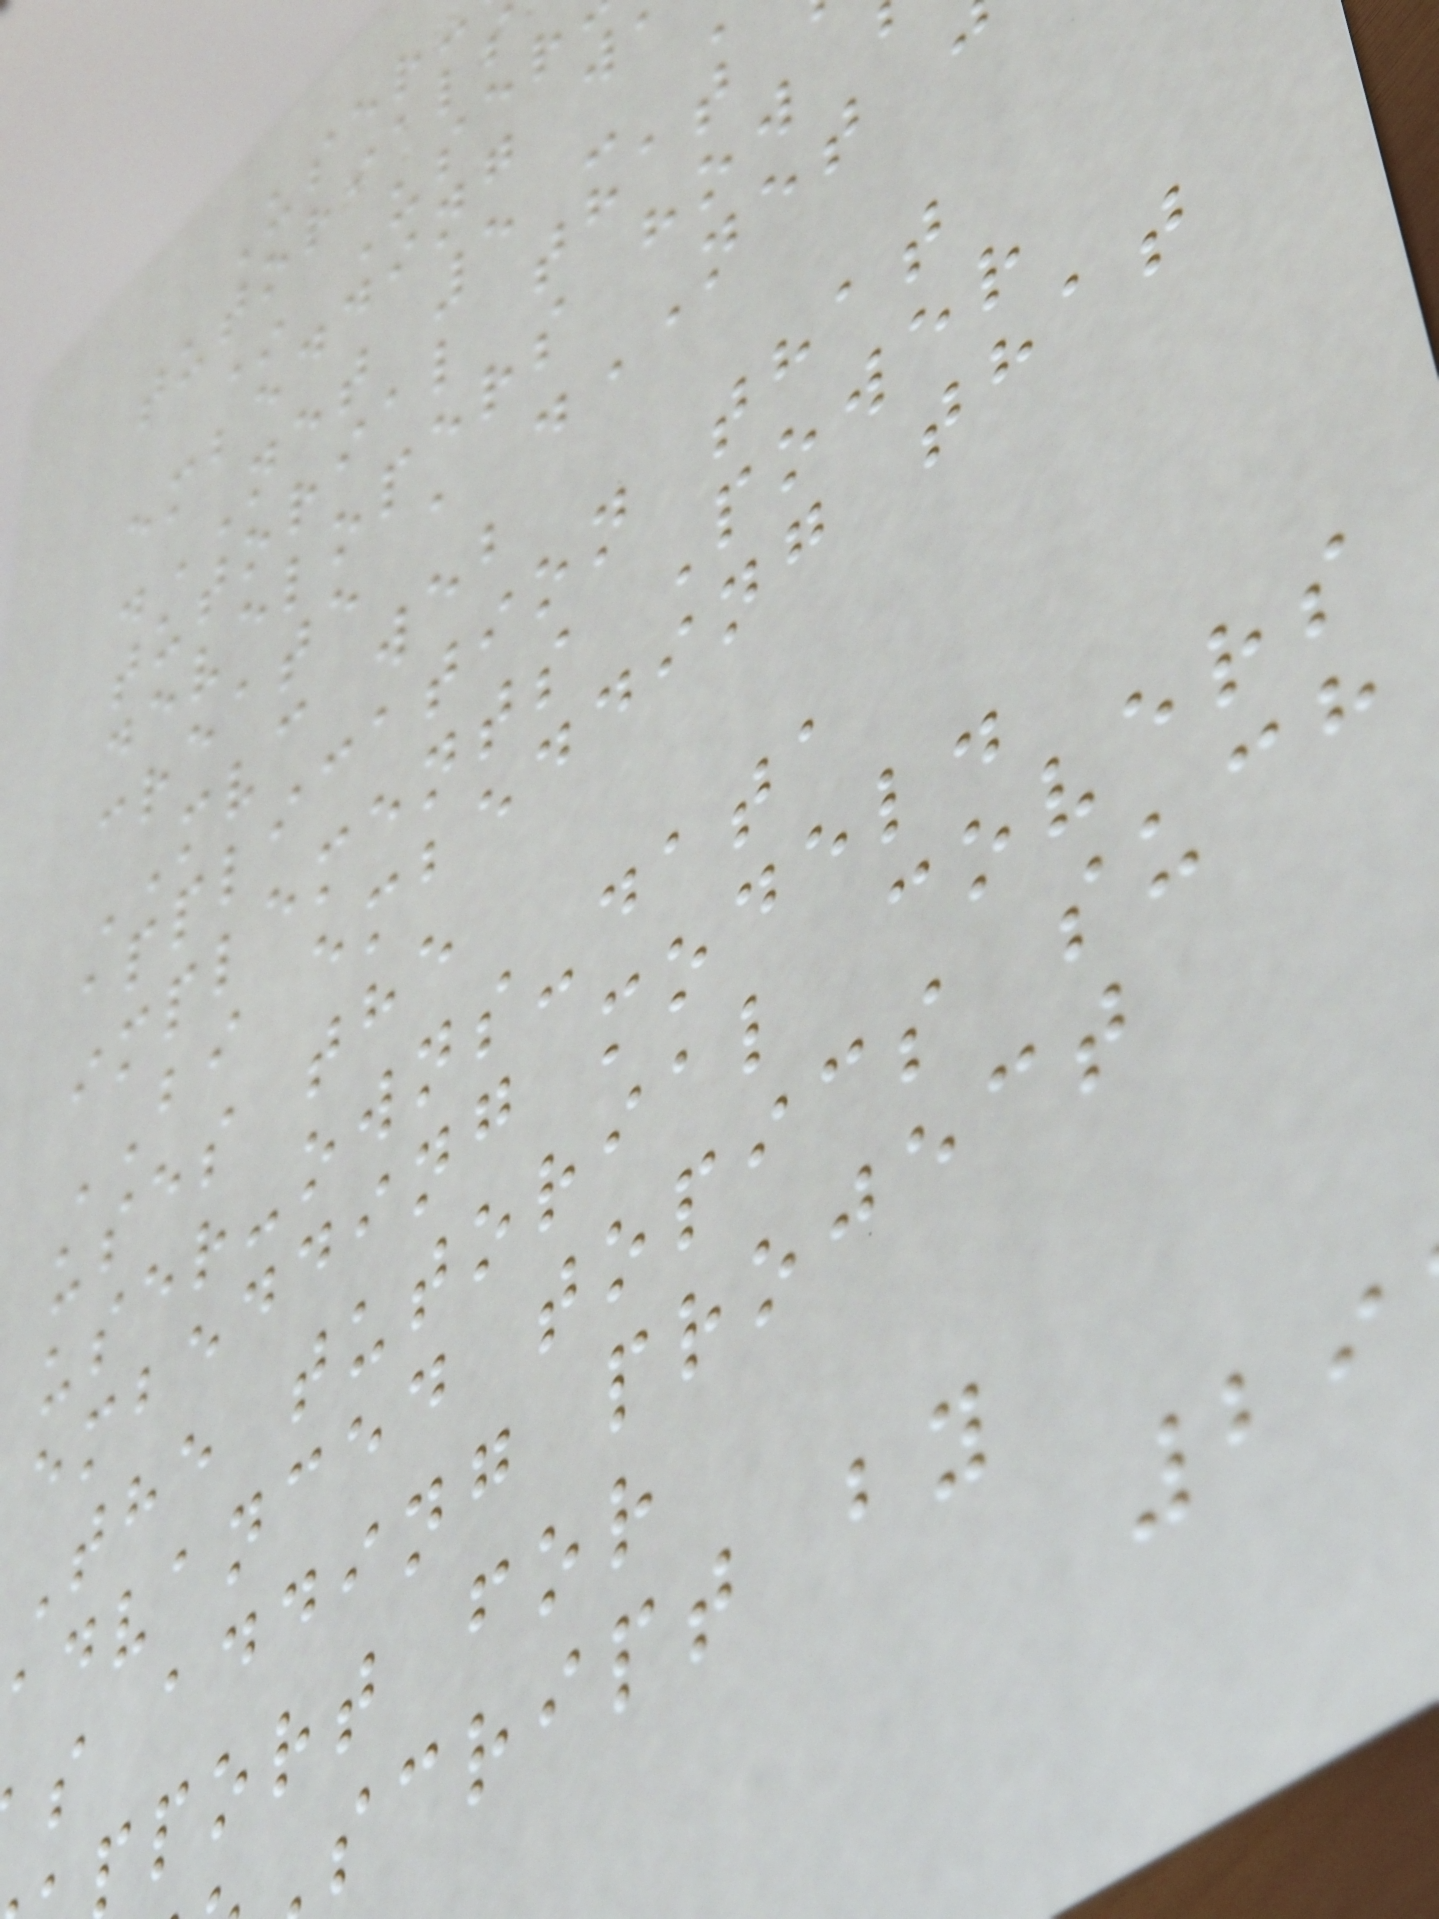User
tutorials
* User
embedding w
.NET 5 -
tutorial that
developers how
create a .NET
MVC web
application that
implements Power
BI embedding that
uses the
user-owns-data
embedding model.
The tutorial covers
advanced topics such
s adding project
pport for
script by
